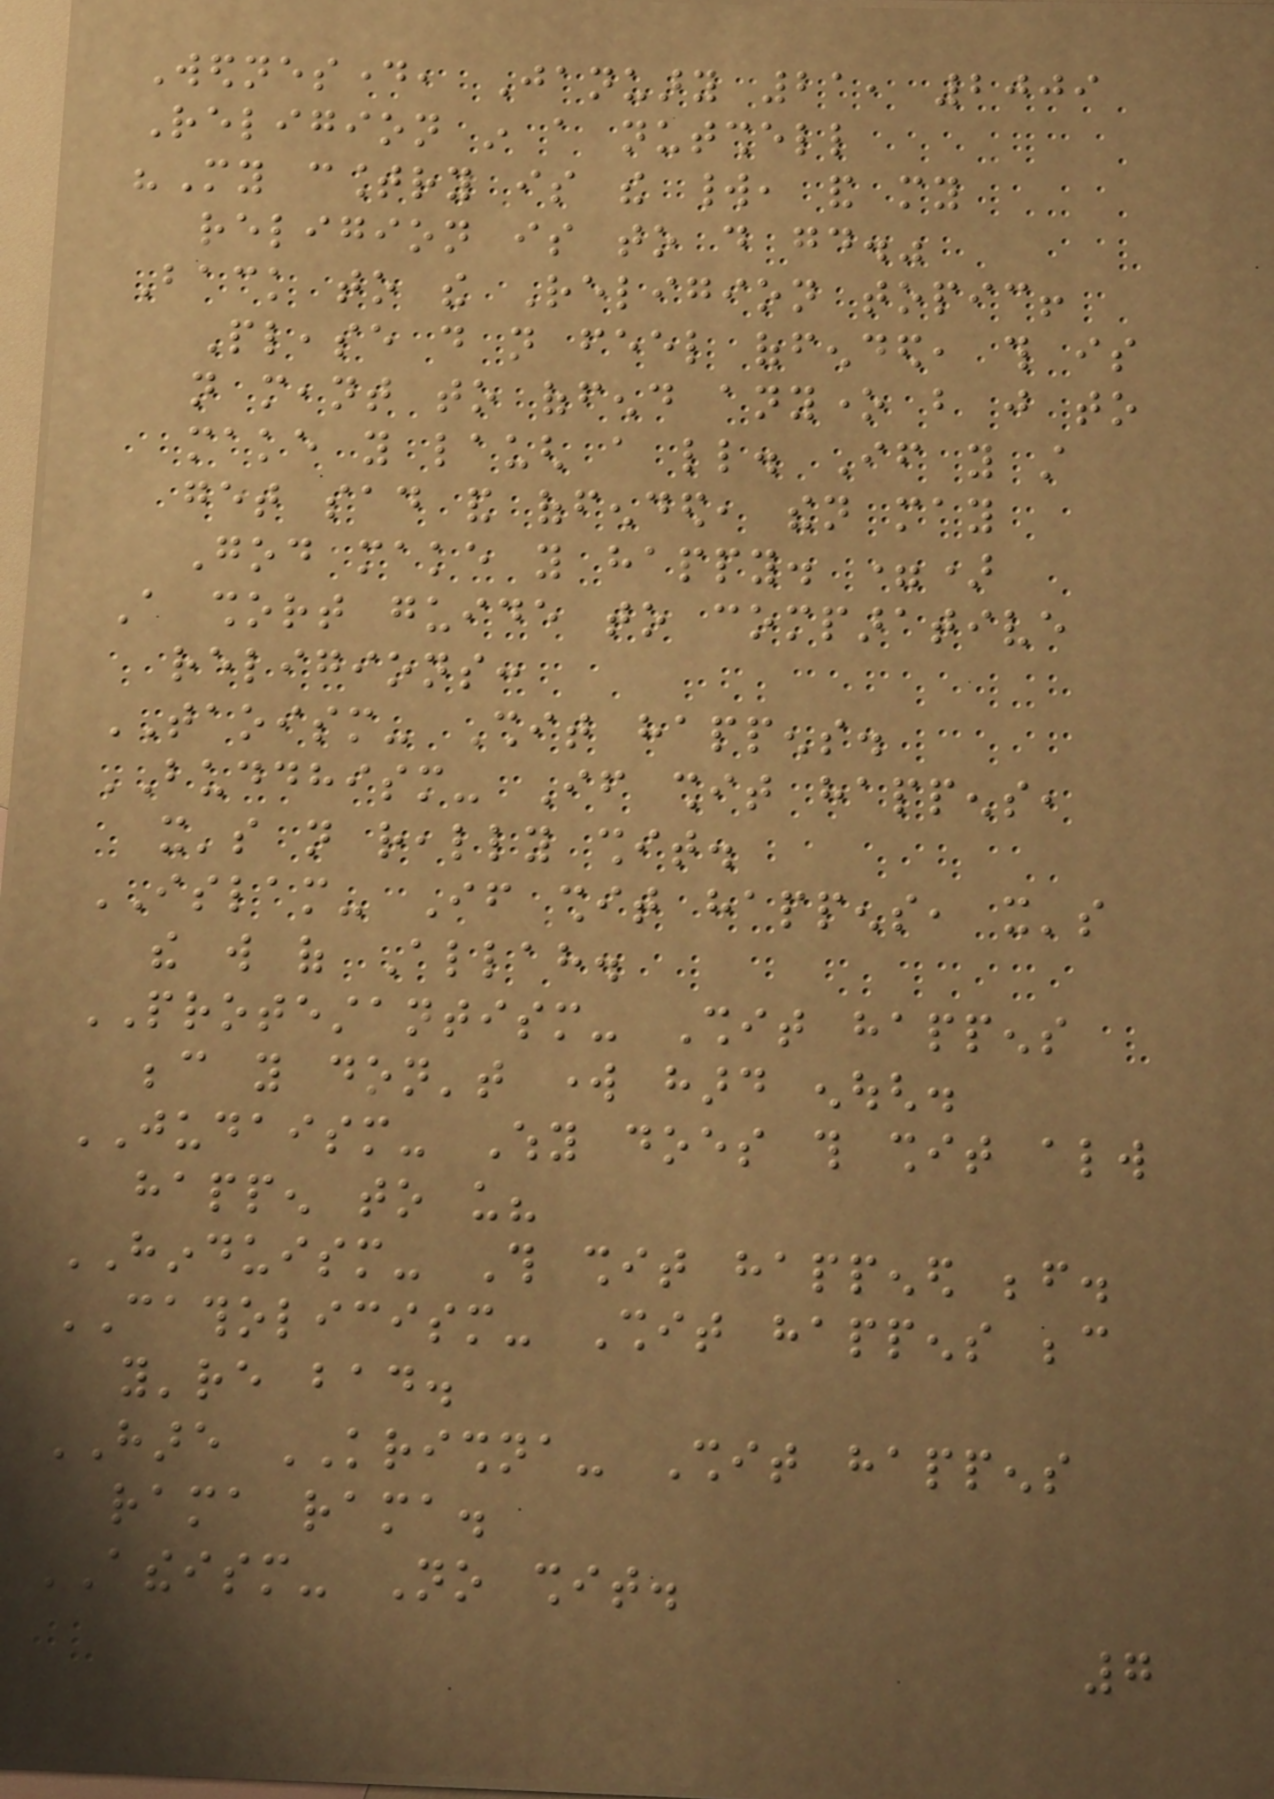Wednesday, January 21, 2009
Religion in a nutshell
"My country is the world, and my
religion is to do good."
Back to the Religion topic!
Please do not feel offended, this is
not meant to offend anyone but just to
make you laugh a little. If you still
get sad and offended, then may
God make you happy. =)
A short guide to comparative
religions:
TAOISM- Shit happens.
BUDDHISM- If shit happens,
it's not really shit.
ISLAM- If shit happens, it's
the will of Allah.
PROTESTANTISM- Shit happens
because you don't work hard enough.
JUDAISM- Why does this shit always
happen to us?
HINDUISM- This shit happened before.
CATHOLICISM- Shit happens because
you're bad.
HARE KRISHNA- Shit happens
rama rama.
ATHEISM- No shit.
7
